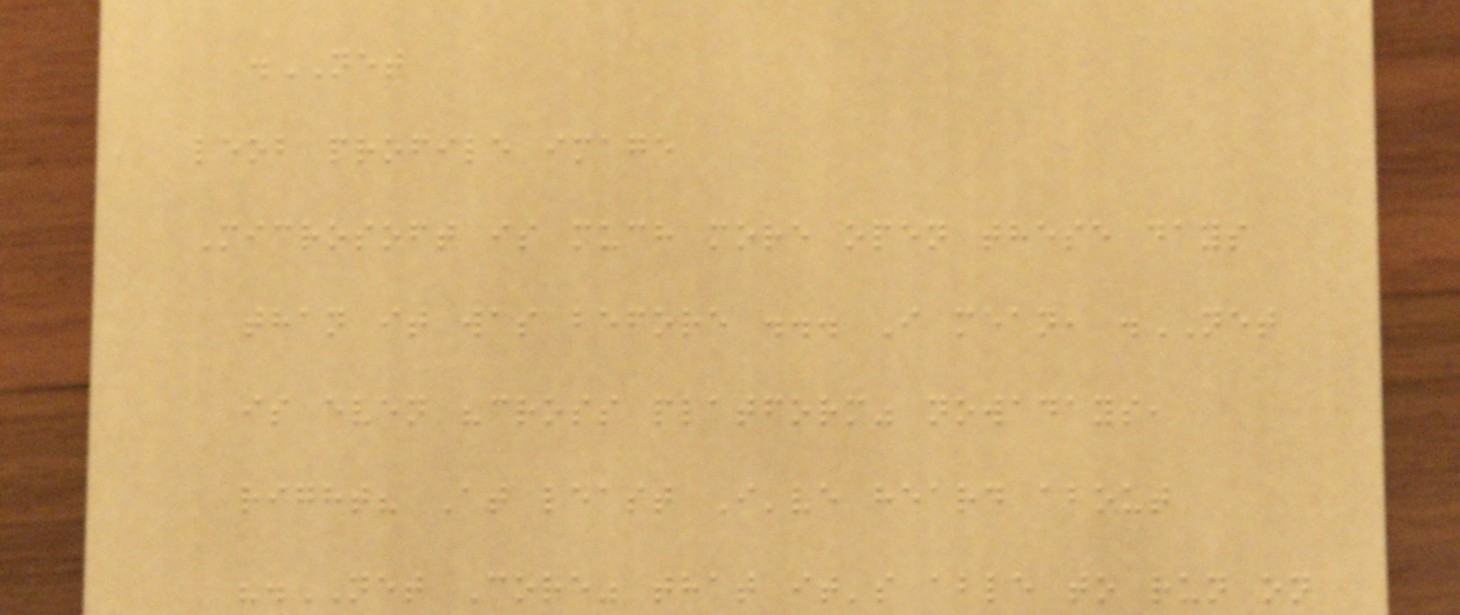.NET
leob profile image
Microsoft is much more open these days
than it was before ... I mean, .NET
is even "cross platform" nowadays,
right? At least I've heard about
".NET Core" that it's able to run on
